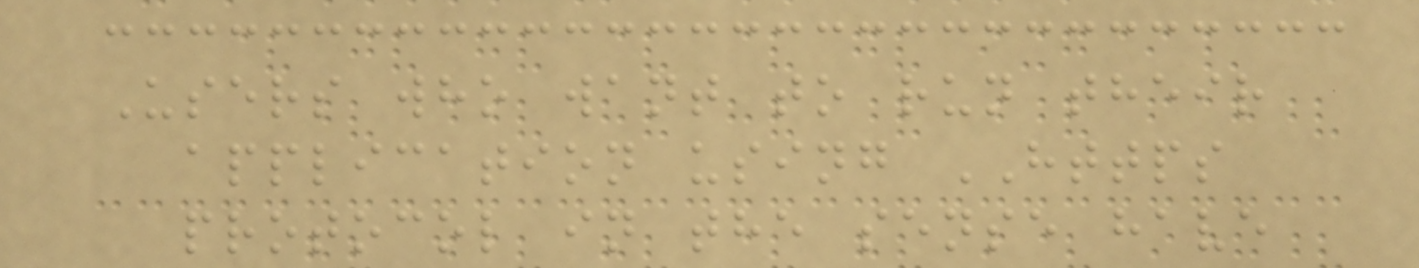Users who want to run their
application using HTTPS
protocol in the sense have
